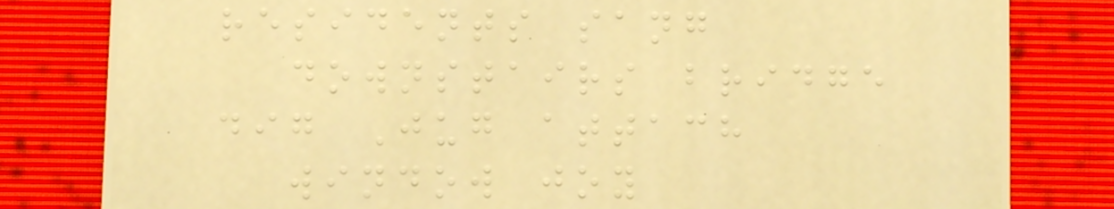residents sang
downstairs bridge
dig Jug attach
window joy
